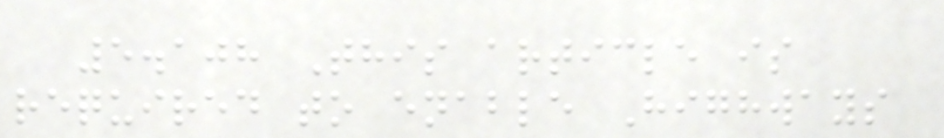5.108 This article is
required to enable Highways
